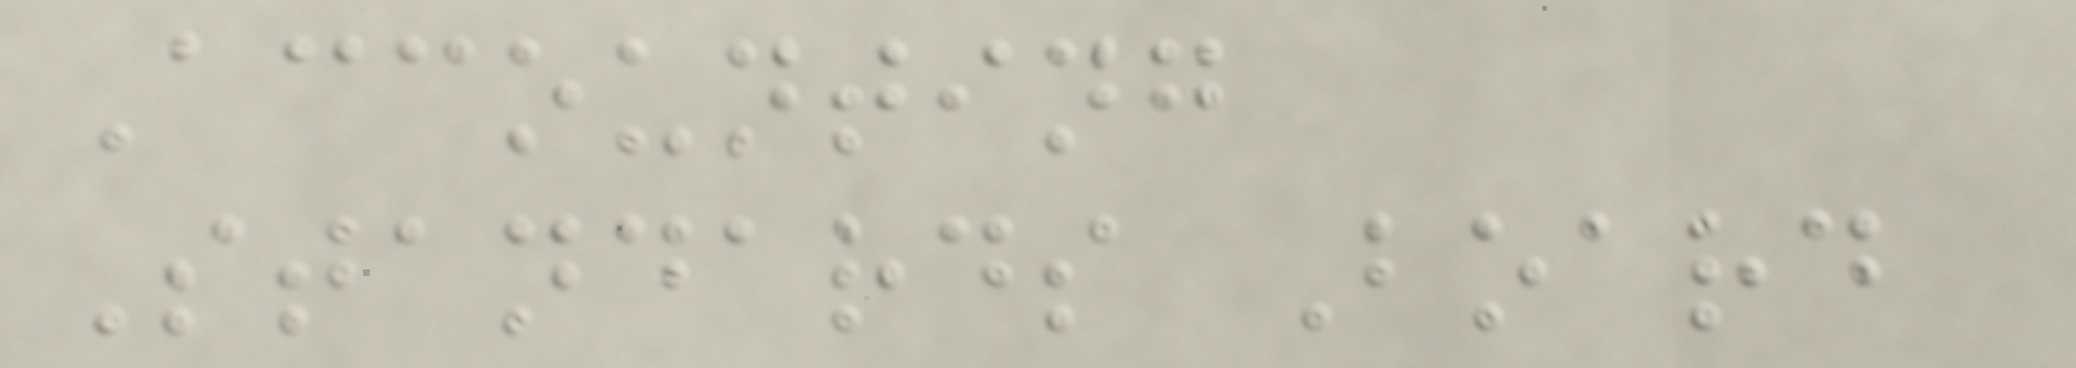Accounting
Standards Board
